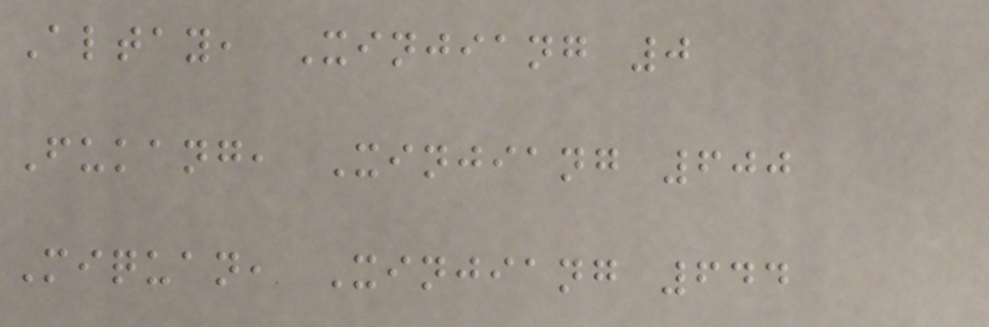Altay, Xinjiang 0
Fukang, Xinjiang 600
Miquan, Xinjiang 644
